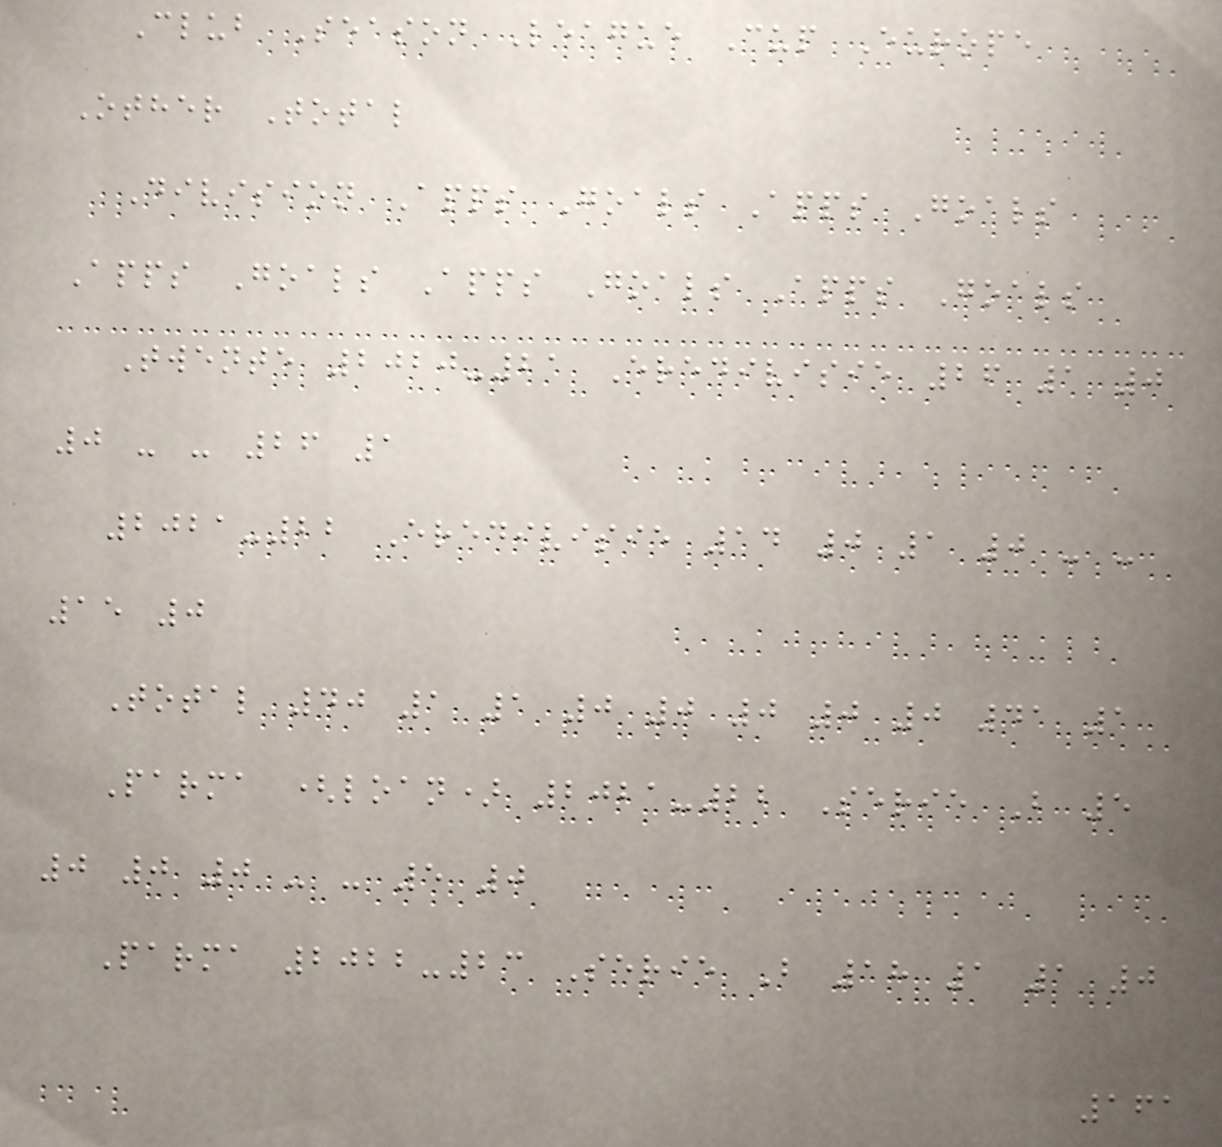Club Season League Cup Europe
Other Total
Division Apps Goals Apps Goals
Apps Goals Apps Goals Apps Goals
Twente 2020-21 Eredivisie 26 1 0
0 - - 26 1
2021-22 Eredivisie 14 0 1 0 - -
15 0
Total 40 1 1 0 0 0 0 0 41 1
Parma (loan) 2021-22 Serie B 5
0 0 0 - - 5 0
Parma 2022-23 Serie B 18 1 1 0
161
